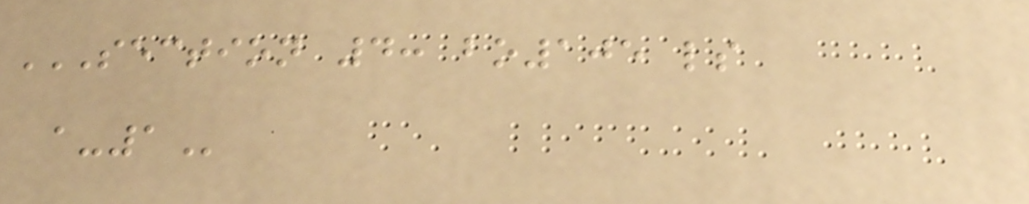SECTION 4: BO105 LS
A-1
